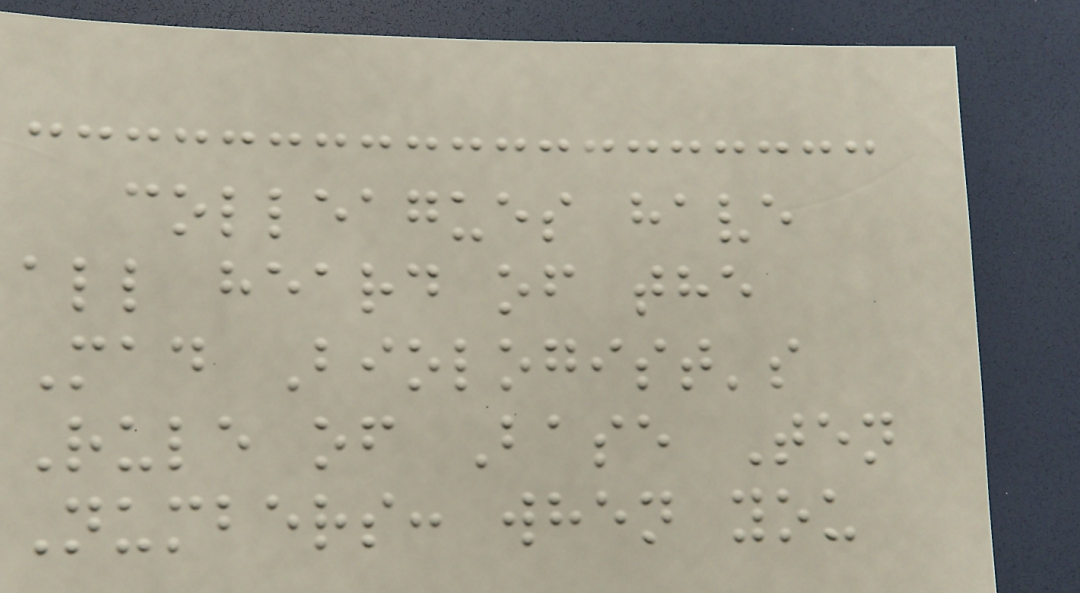colleagues have
all heard of the
Mad Biologist's
Rule of Base Ten
Numbers: when you
